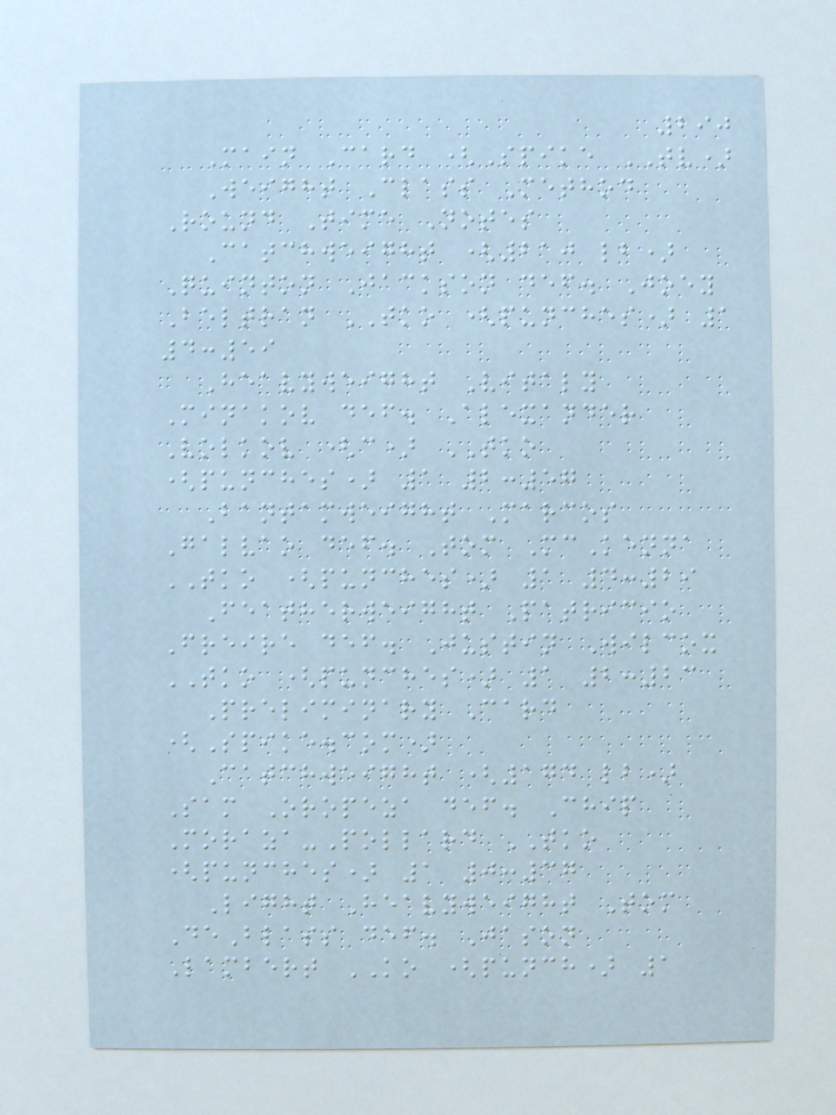290
Main Card (Spike TV)
Weight Class Method
Round Time Notes
Catchweight (210 lb)
Quinton Jackson def. Joey
Beltran TKO (punches) 1
4:59
Heavyweight Vitaly
Minakov def. Alexander
Volkov (c) TKO
(punches) 1 2:57
Bantamweight Marcos
Galvao def. Tom McKenna
TKO (punches) 1 4:29
Featherweight Patricio
Freire def. Justin Wilcox
TKO (punches) 1 2:23
Preliminary Card
(Spike.com)
Catchweight (174 lb)
Sam Oropeza def. Chip
Moraza-Pollard TKO
(punches) 1 0:37
Light Heavyweight Tom
DeBlass def. Jason
Lambert KO (punch) 1
